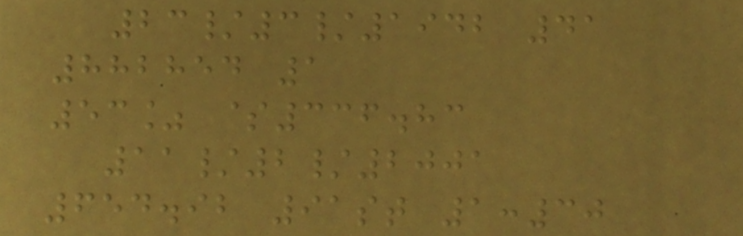23/3/1942 41
882854 1
53% $336.83
11/2/2001
654.92 91st 1:30
